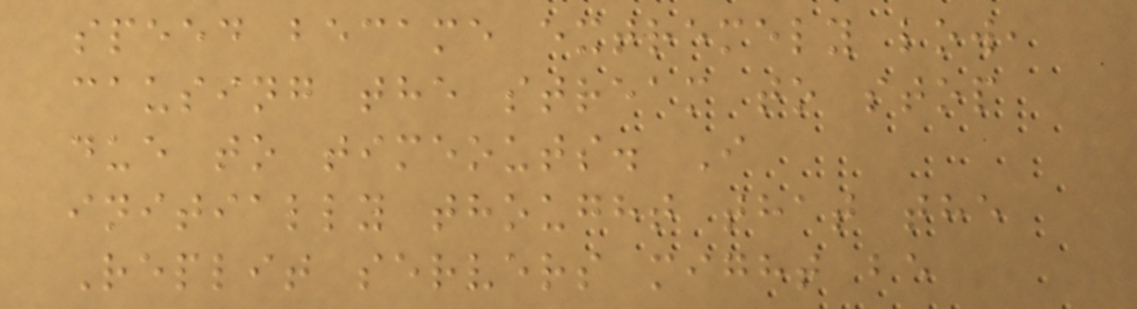speed became extremely low,
causing the stream to stop
due to timeouts. I
initially thought that the
Replit servers might be
